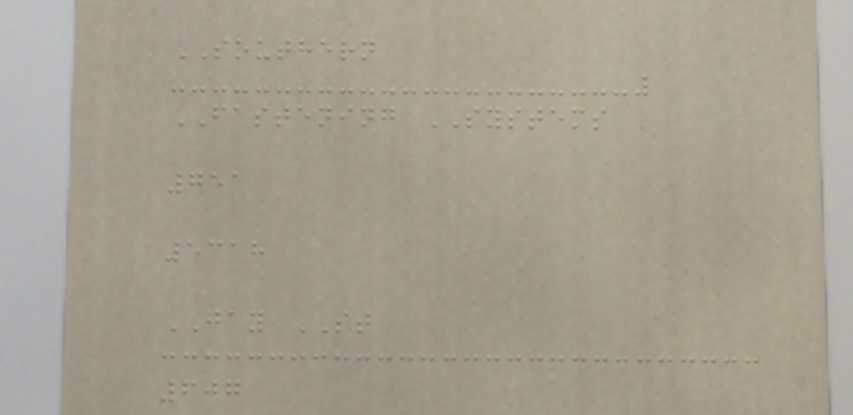SOUTHERN
FASTENING SYSTEMS
751
5318
GAY ST
607
